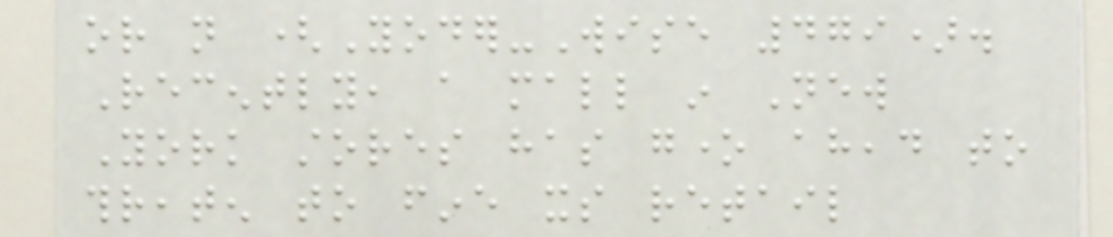or not (Yoder-Wise 479).
Recently, a mall in New
York stores has gone ahead to
threaten to fine its retail
